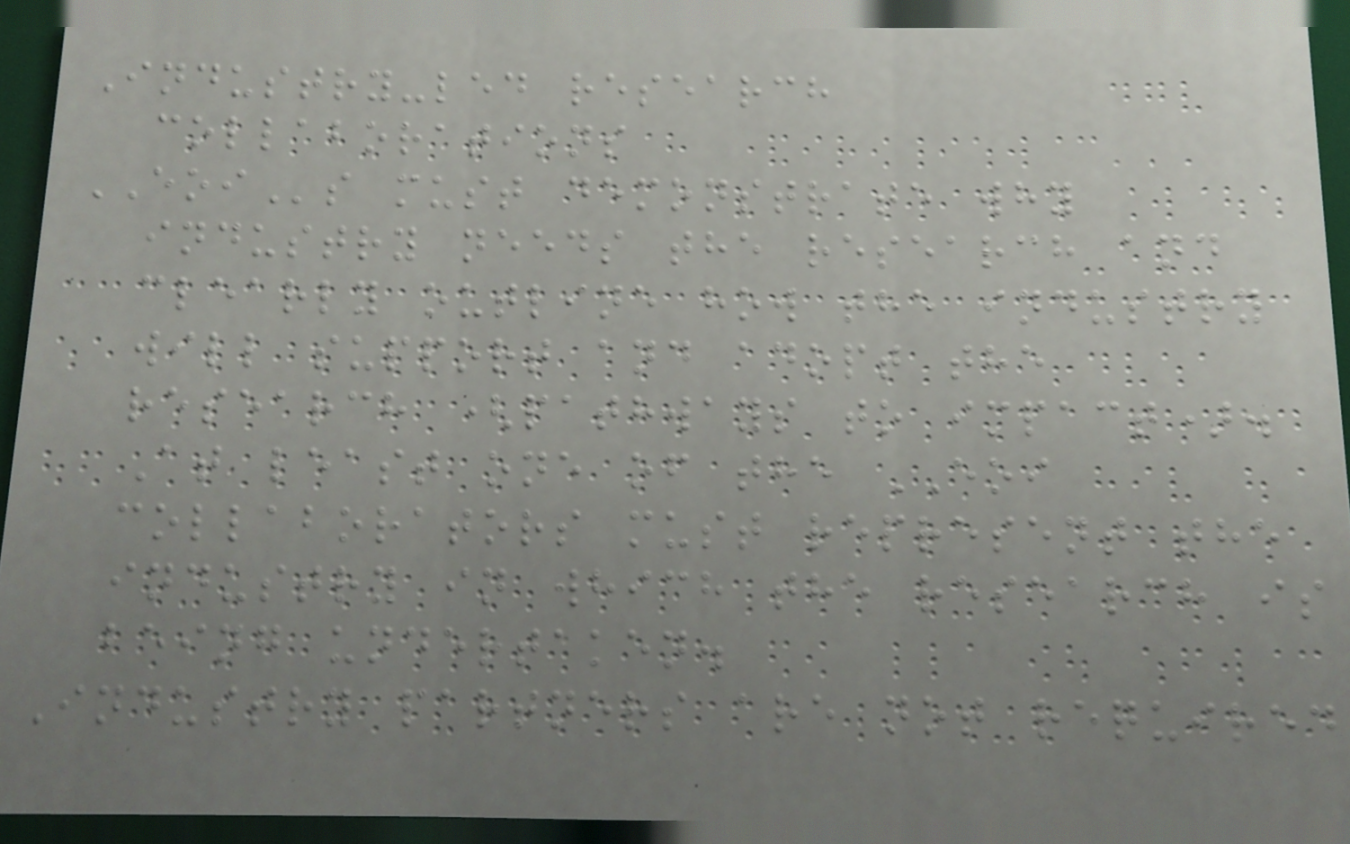Industry-led research
collaborations
EOIs must demonstrate why
industry needs the research and
clearly outline how the industry
will support and adopt the
research (pathways to impact).
At least one of the EOI
collaborators must represent the
industry in which the research is
being undertaken.
Industry partners are not required
